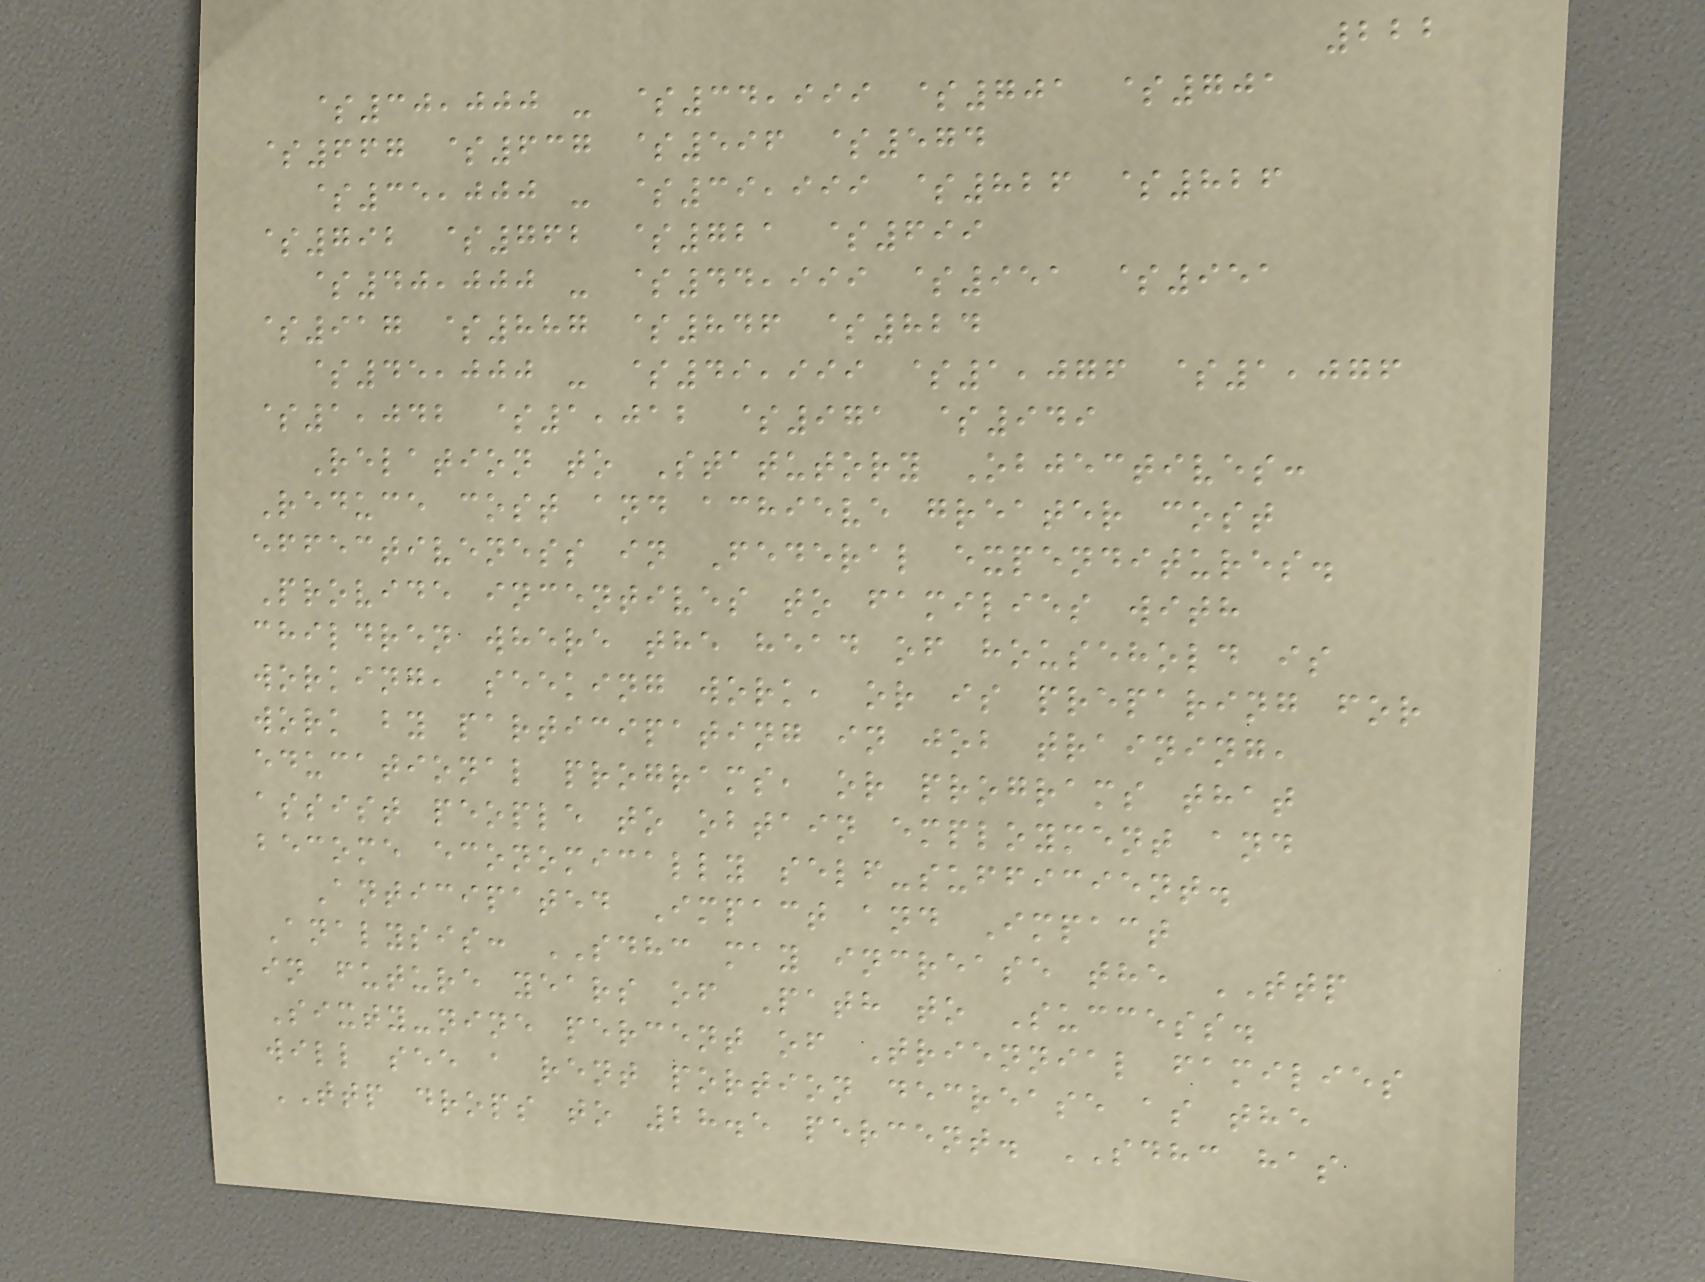222
$30,000 - $34,999 $701 $701
$667 $637 $596 $574
$35,000 - $39,999 $826 $826
$792 $762 $721 $699
$40,000 - $44,999 $951 $951
$917 $887 $846 $824
$45,000 - $49,999 $1,076 $1,076
$1,042 $1,012 $971 $949
Relation to Statutory Objectives:
Reduce cost and achieve greater cost
effectiveness in Federal expenditures.
Provide incentives to families with
children where the head of household is
working, seeking work, or is preparing for
work by participating in job training,
educational programs, or programs that
assist people to obtain employment and
become economically self-sufficient.
Anticipated Impact and Impact
Analysis: SDHC may increase the TTP
in future years of Path to Success.
Sixty-nine percent of Triennial families
will see a rent portion decrease as the
TTP drops to 28.5 percent. SDHC has
